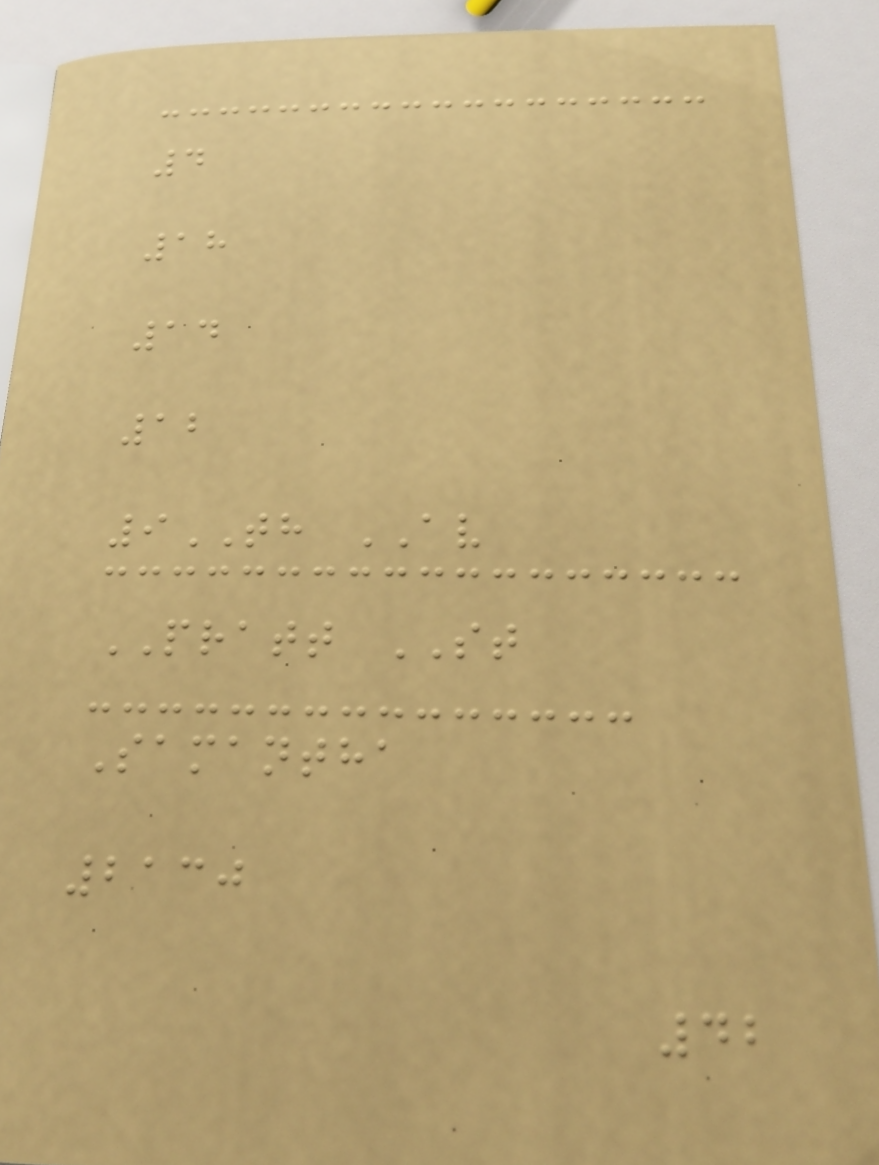4
18
14
12
9TH AV
PRATT ST
Samantha
2130
42
